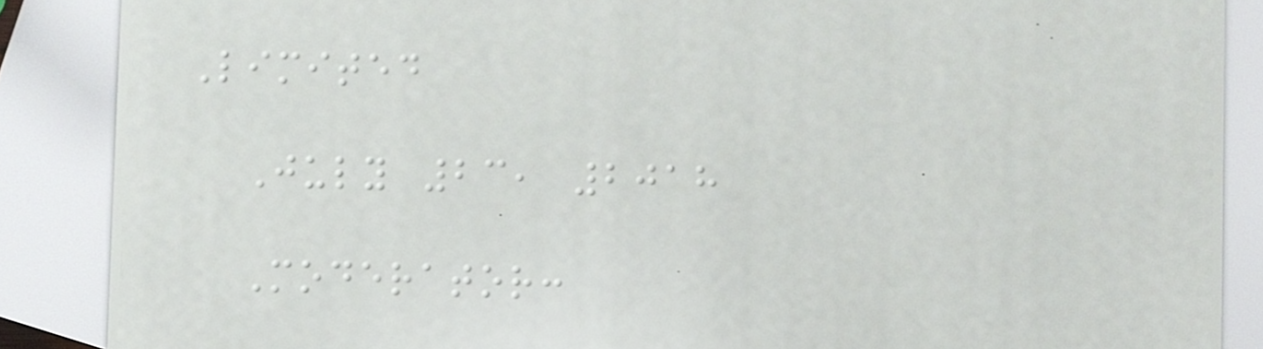Limited
July 23, 2018
Moderator:
